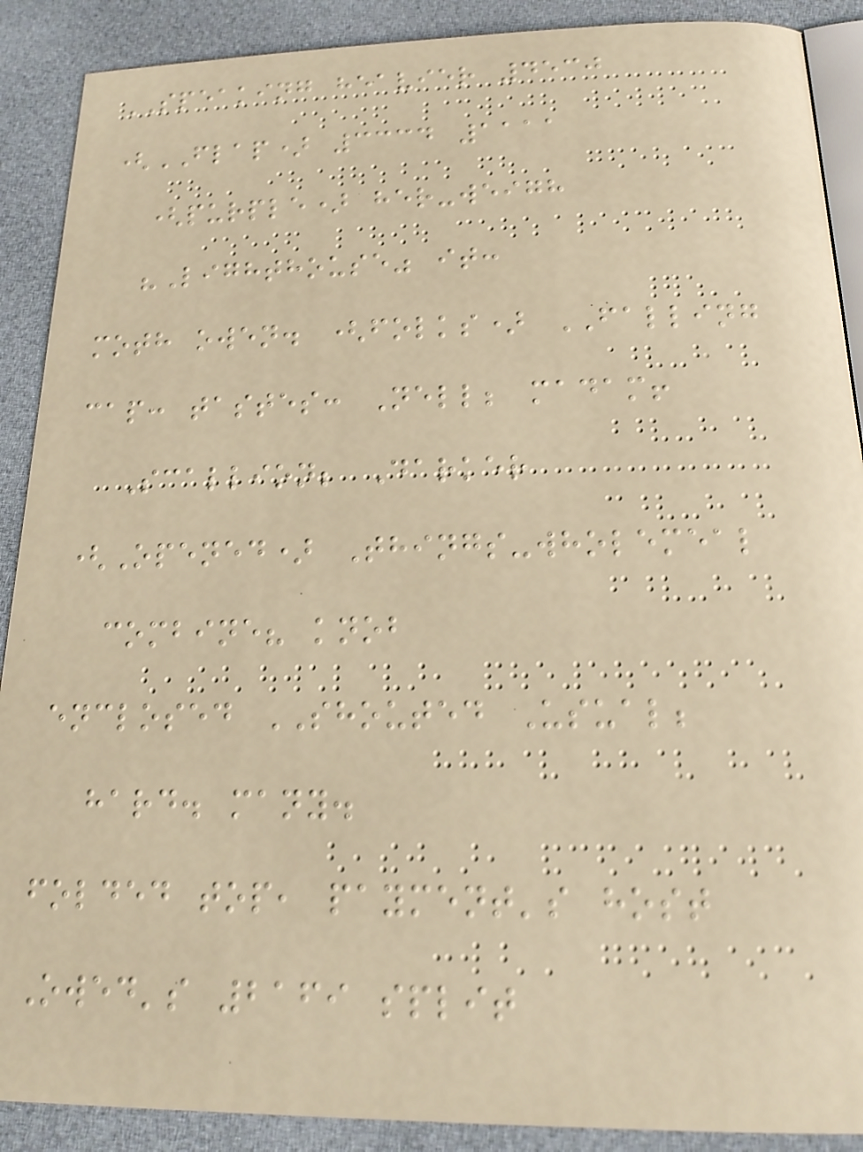SPEAKING heavier 4530
(FLAP) 3334 1111
(purple) her-weigh
"Lighthouse" it:
moth owen. (folks) FALLING
cap: tastes: Nell; madam!
Scallion; Darker
(Opened) Things-wholemeal
combine? knob
enclosed SHOUTED Usual;
hard. many.
folded top, payment's host
Owed's 2169 split
